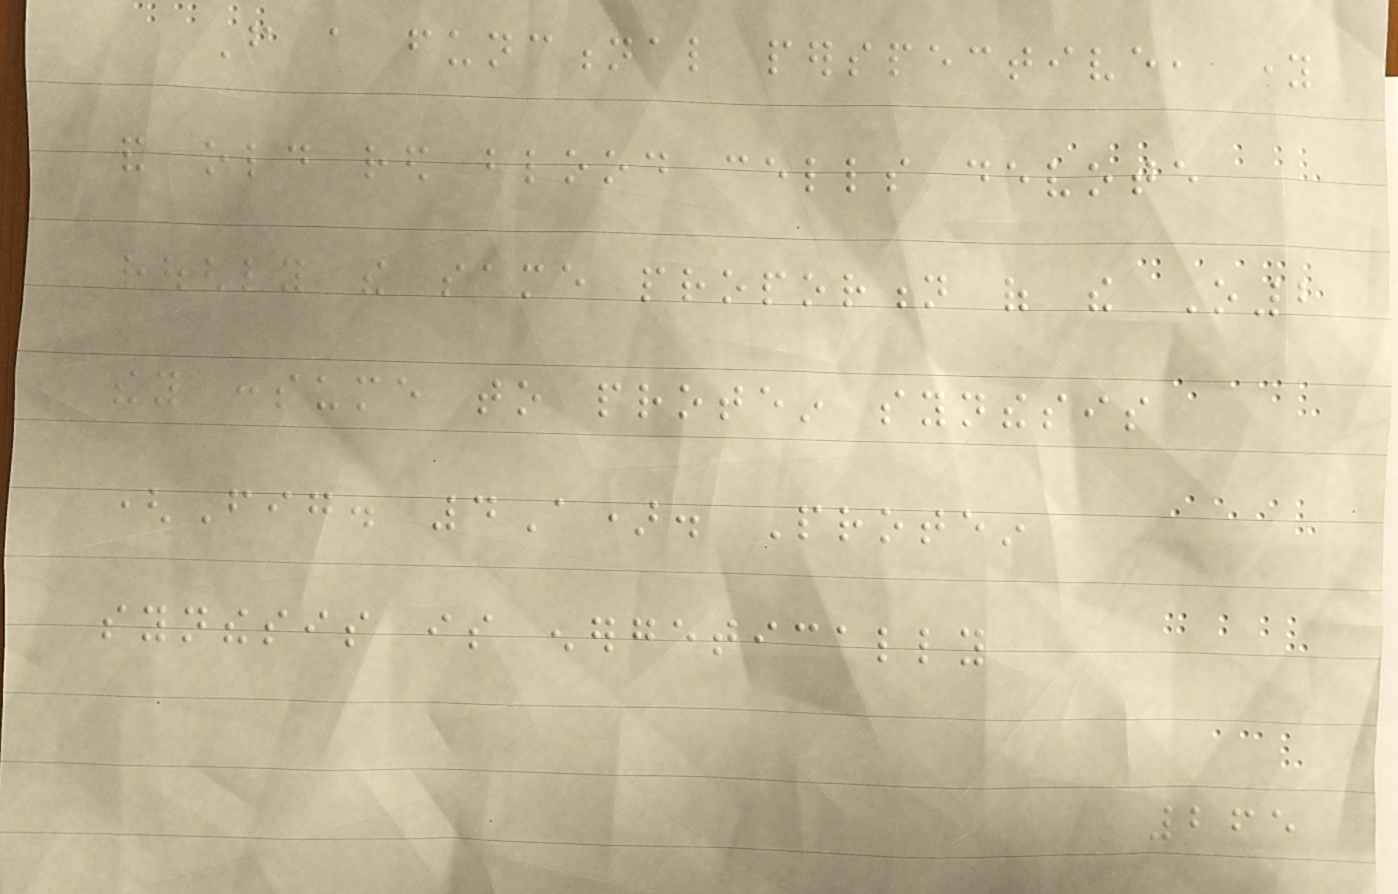From a functional perspective, young
and old red blood cells devote
roughly the same proportion of the O2
they consume to protein synthesis
(Fig. 4A). Protein
synthesis is energetically
265
